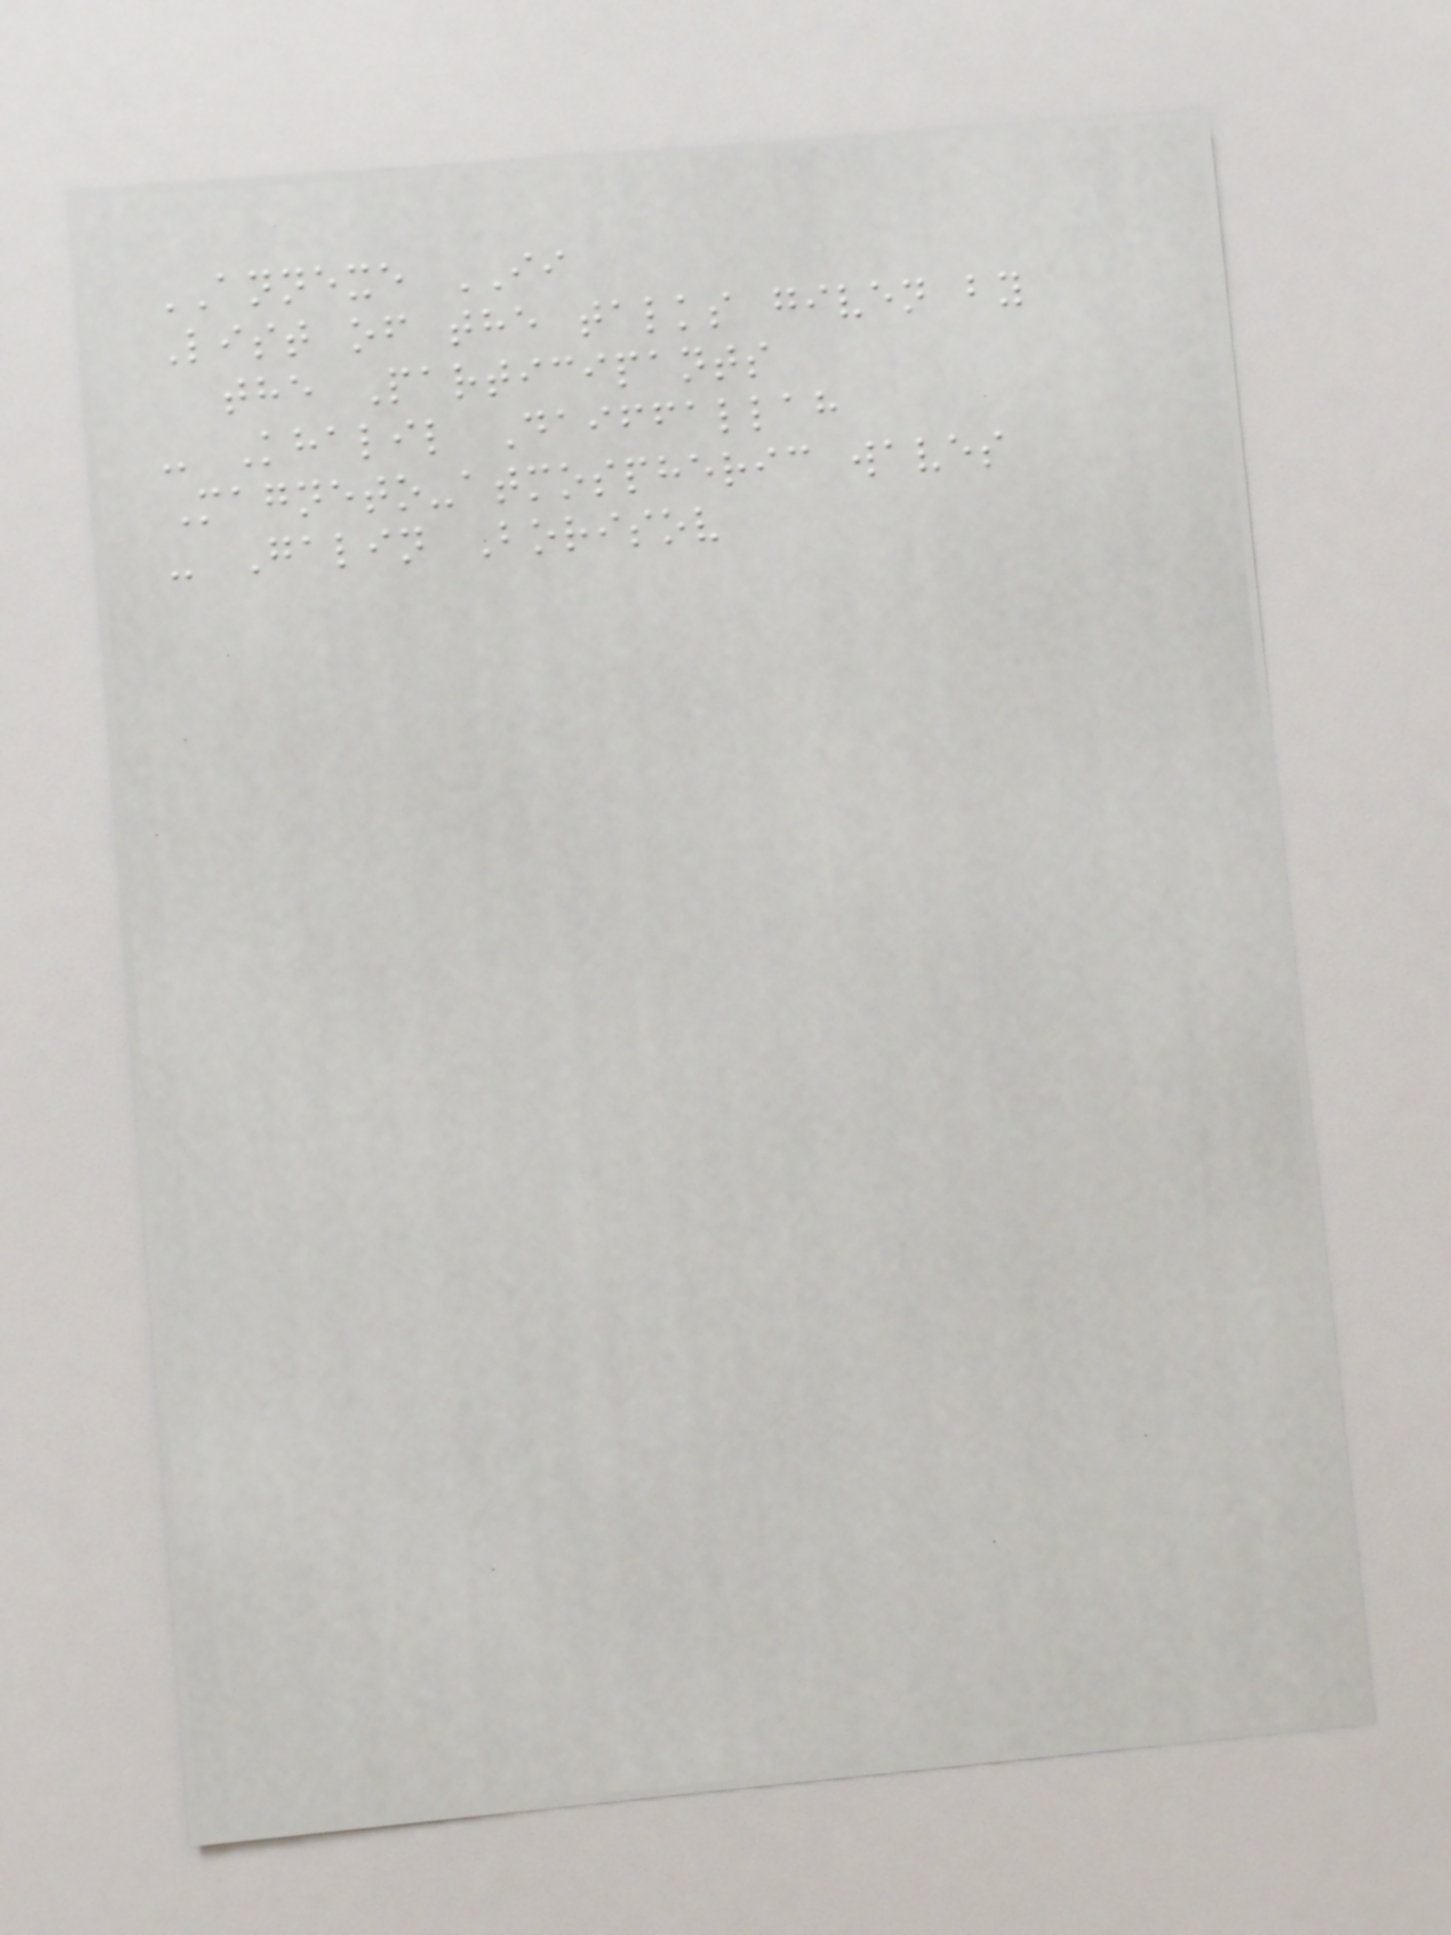ANNEXE II
List of the talks given by
the Participants
- Khalil Daiffallah
Magneto-atmospheric waves
- Galin Borisov
